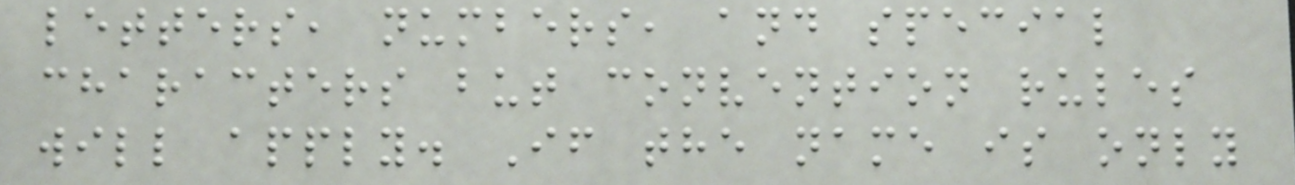letters, numbers, and special
characters but convention rules
will apply. If the name is only
